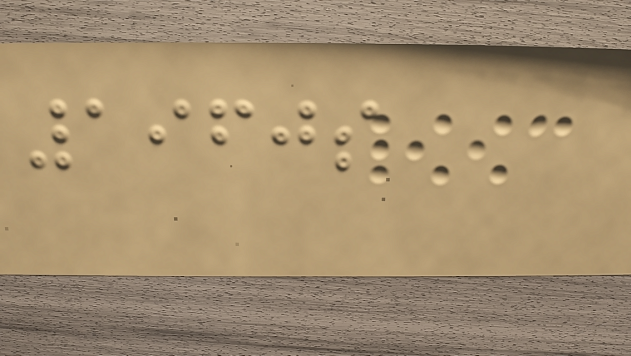1960s
